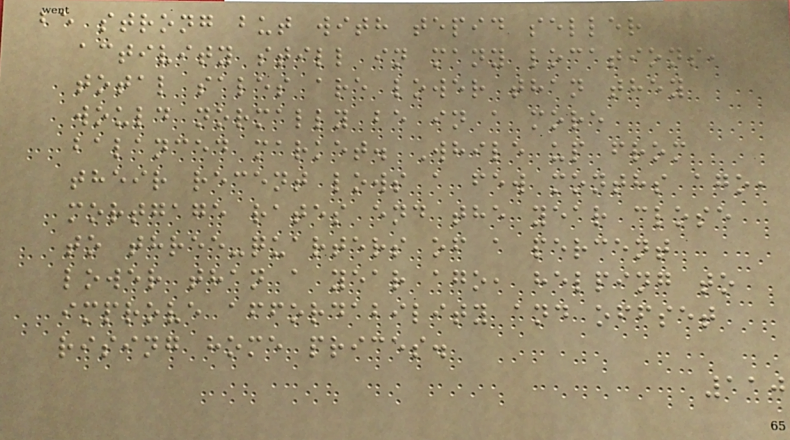be strong but with tepid seller
activity still in many locations,
total sales are lower than they
would normally be in a more
balanced market. While up from
their recent lows a few months ago,
mortgage rates end the year close
to three-quarters of a percent
lower than a year ago, helping to
improve affordability and offset
rising home prices.
110
